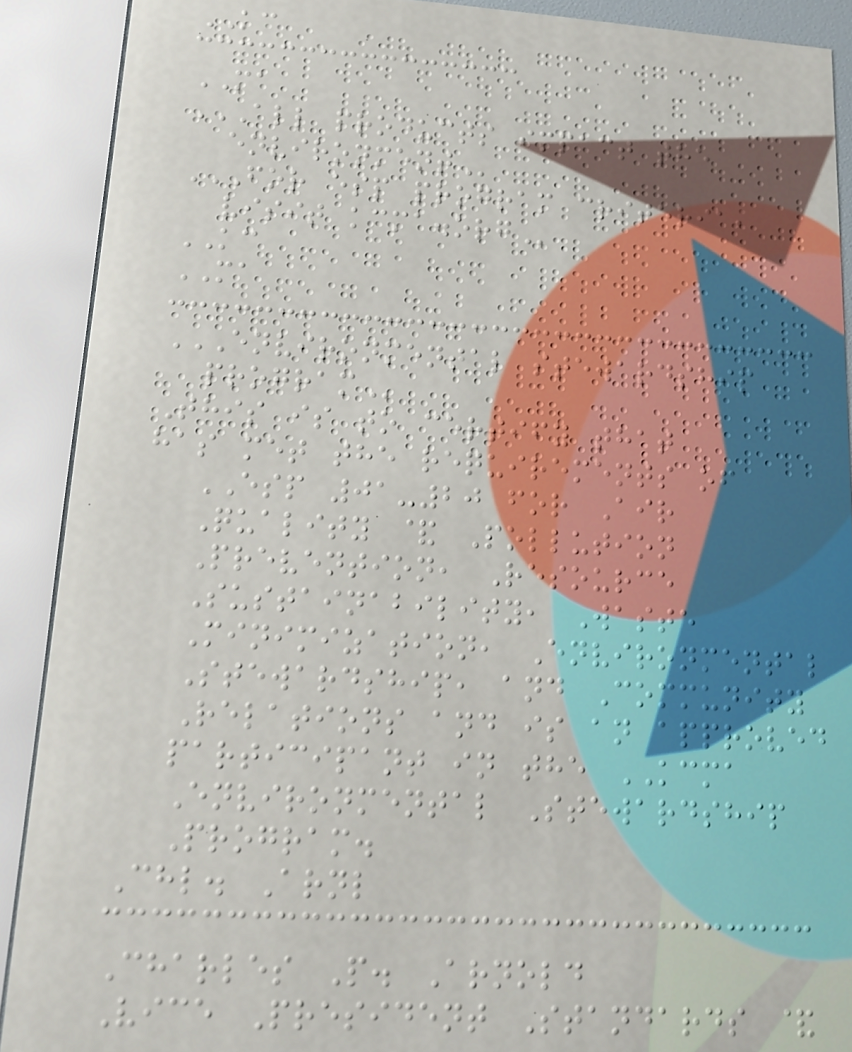KC
MA
ALL PRODUCTS IMPACT THE
ENVIRONMENT
FOR ESP PROGRAM CRITERIA,
VISIT KCMA.ORG
KC
MA
ENVIRONMENTAL STEWARDSHIP
PROGRAM
This is to certify that
has met the requirements of
ESP 01-20 for Air
Quality & Pollution
Prevention, Resource
Sustainability, Waste
Minimization, Environmental
Stewardship, and Community
Relations and is an approved
participant in the KCMA
Environmental Stewardship
Program.
Chl. Arnl
Charles P. Arnold
Vice President Standards &
